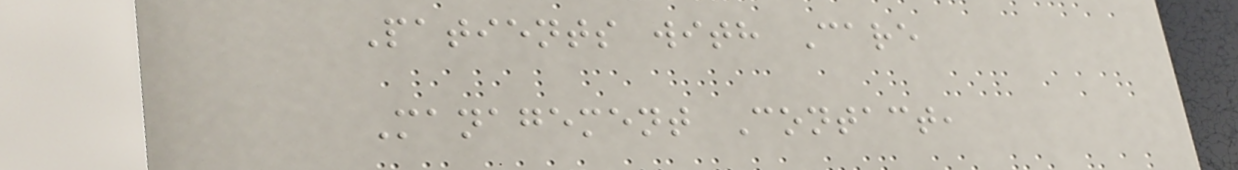Patients with Care
Management Contact,
